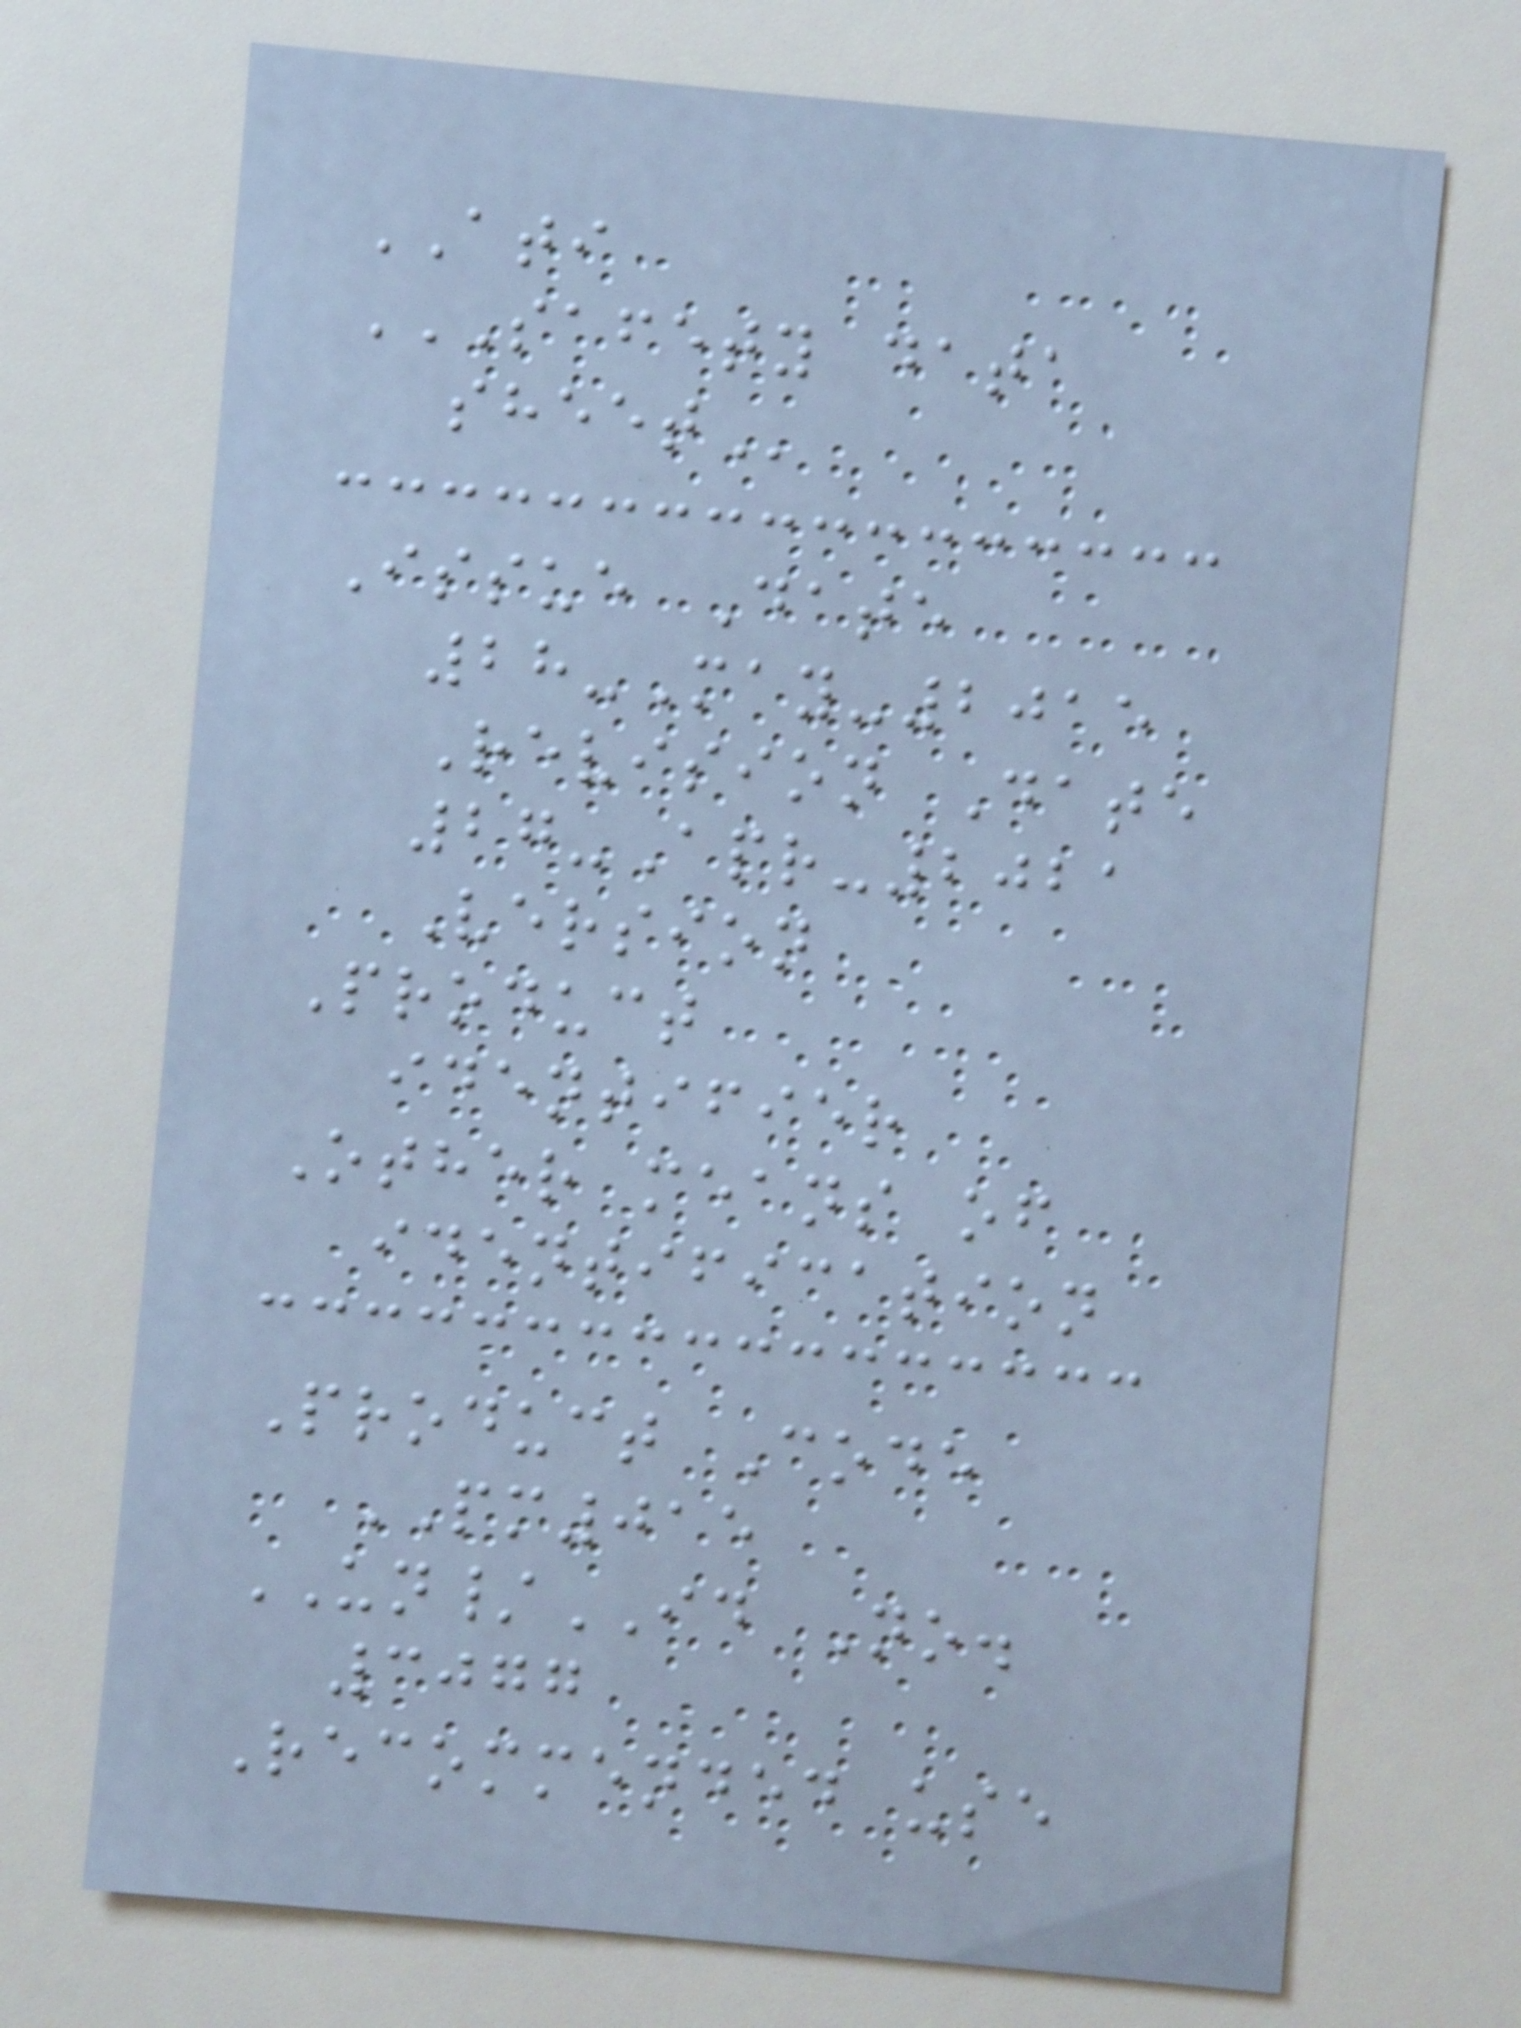ATI
SAFETY DATA
SHEET
Issue Date
28-May-2015
Revision Date
27-Apr-2021
Version
Product
identifier
Other means of
identification
Product Code
PM015
UN/ID No.
3077
Recommended use
